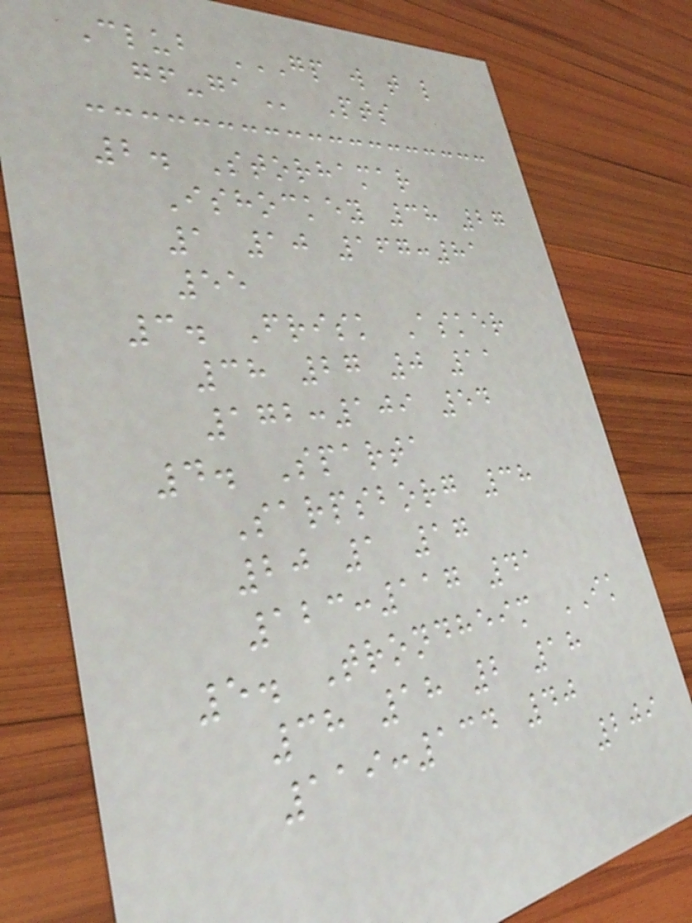Club GP W T L
GF-GA Pts
2. Storhamar
Ishockey 38 27
1 10 167:81
55
3. Frisk Asker
38 27 0 11
172:109 54
4. Sparta
Sarpsborg 38
20 1 17
123:117 41
5. Trondheim IK
38 18 2 18
119:134 40
209
